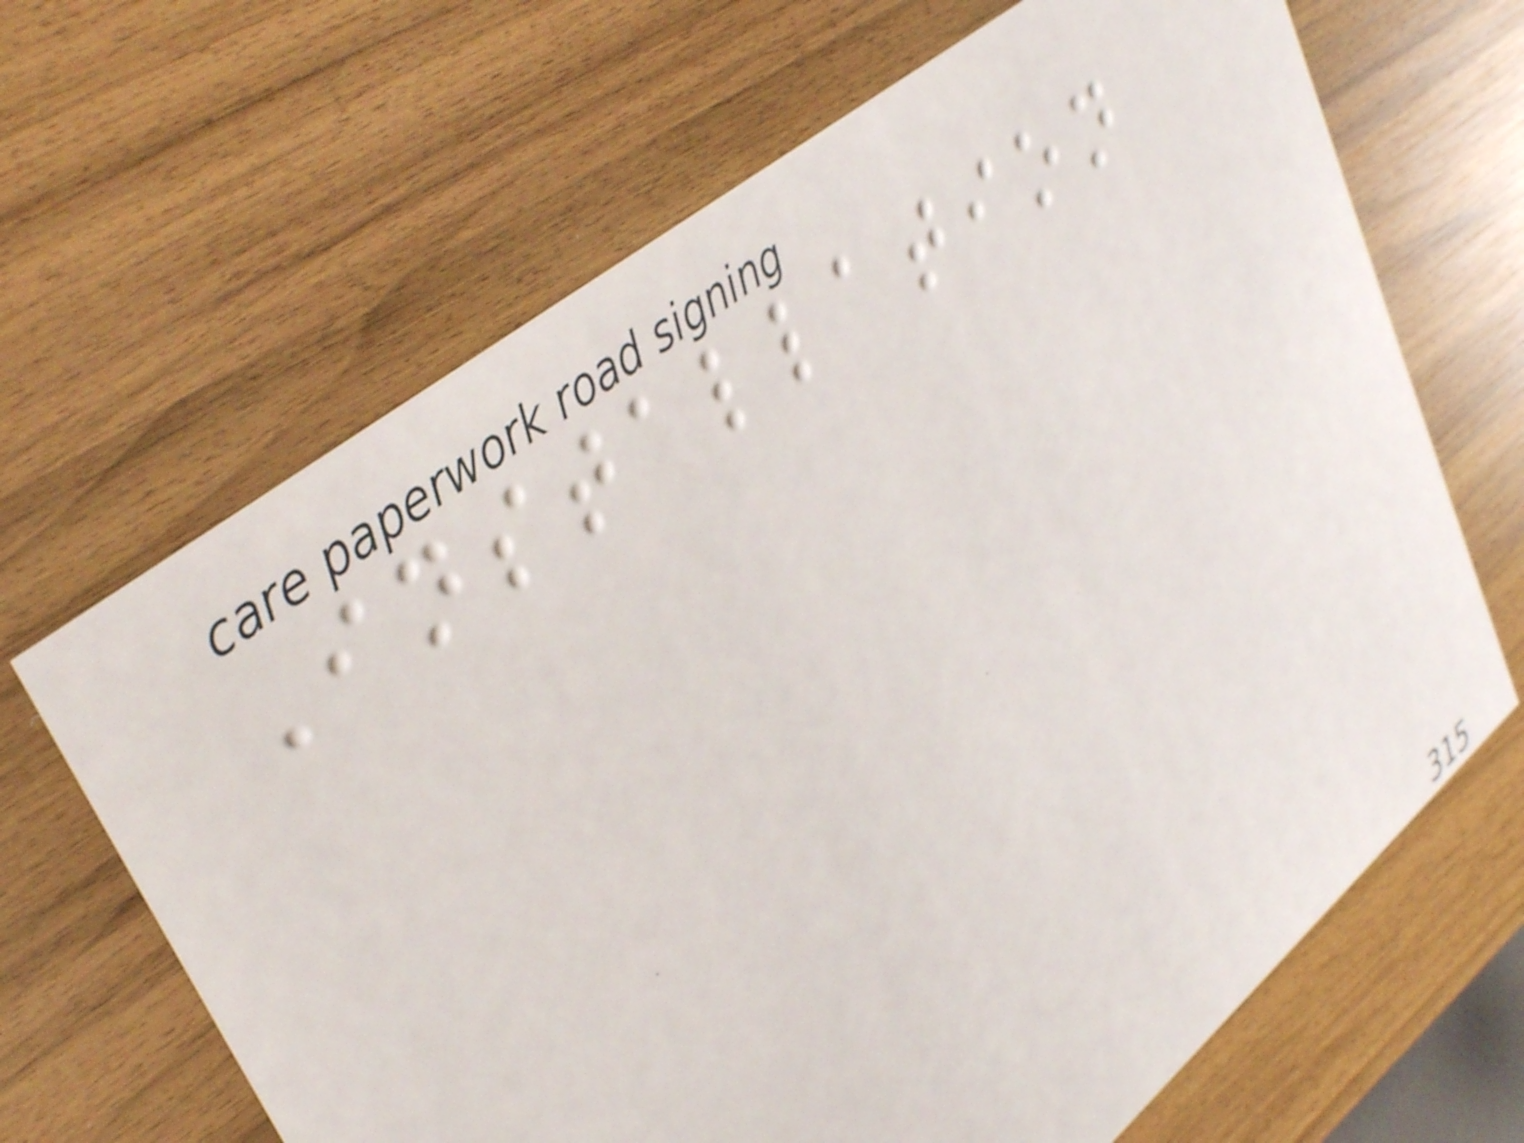Installation
